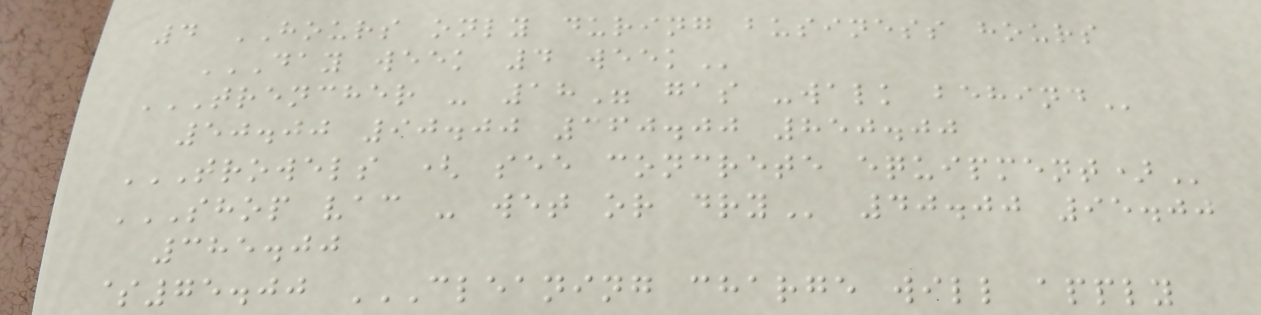4 HOURS only during business hours
DAY WEEK 4 WEEK
TRENCHER - 18" GAS -WALK BEHIND
50.00 90.00 360.00 850.00
TROWELS ( SEE CONCRETE EQUIPMENT)
SHOP VAC - WET OR DRY 40.00 95.00
385.00
$75.00 CLEANING CHARGE WILL APPLY
